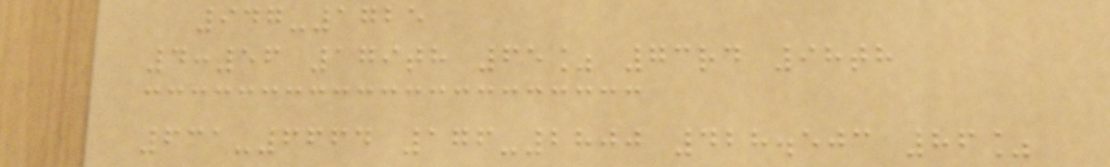947-1725
4:56 179th 65% 73rd 98th
631-6664 176-2800 428.503 86%
